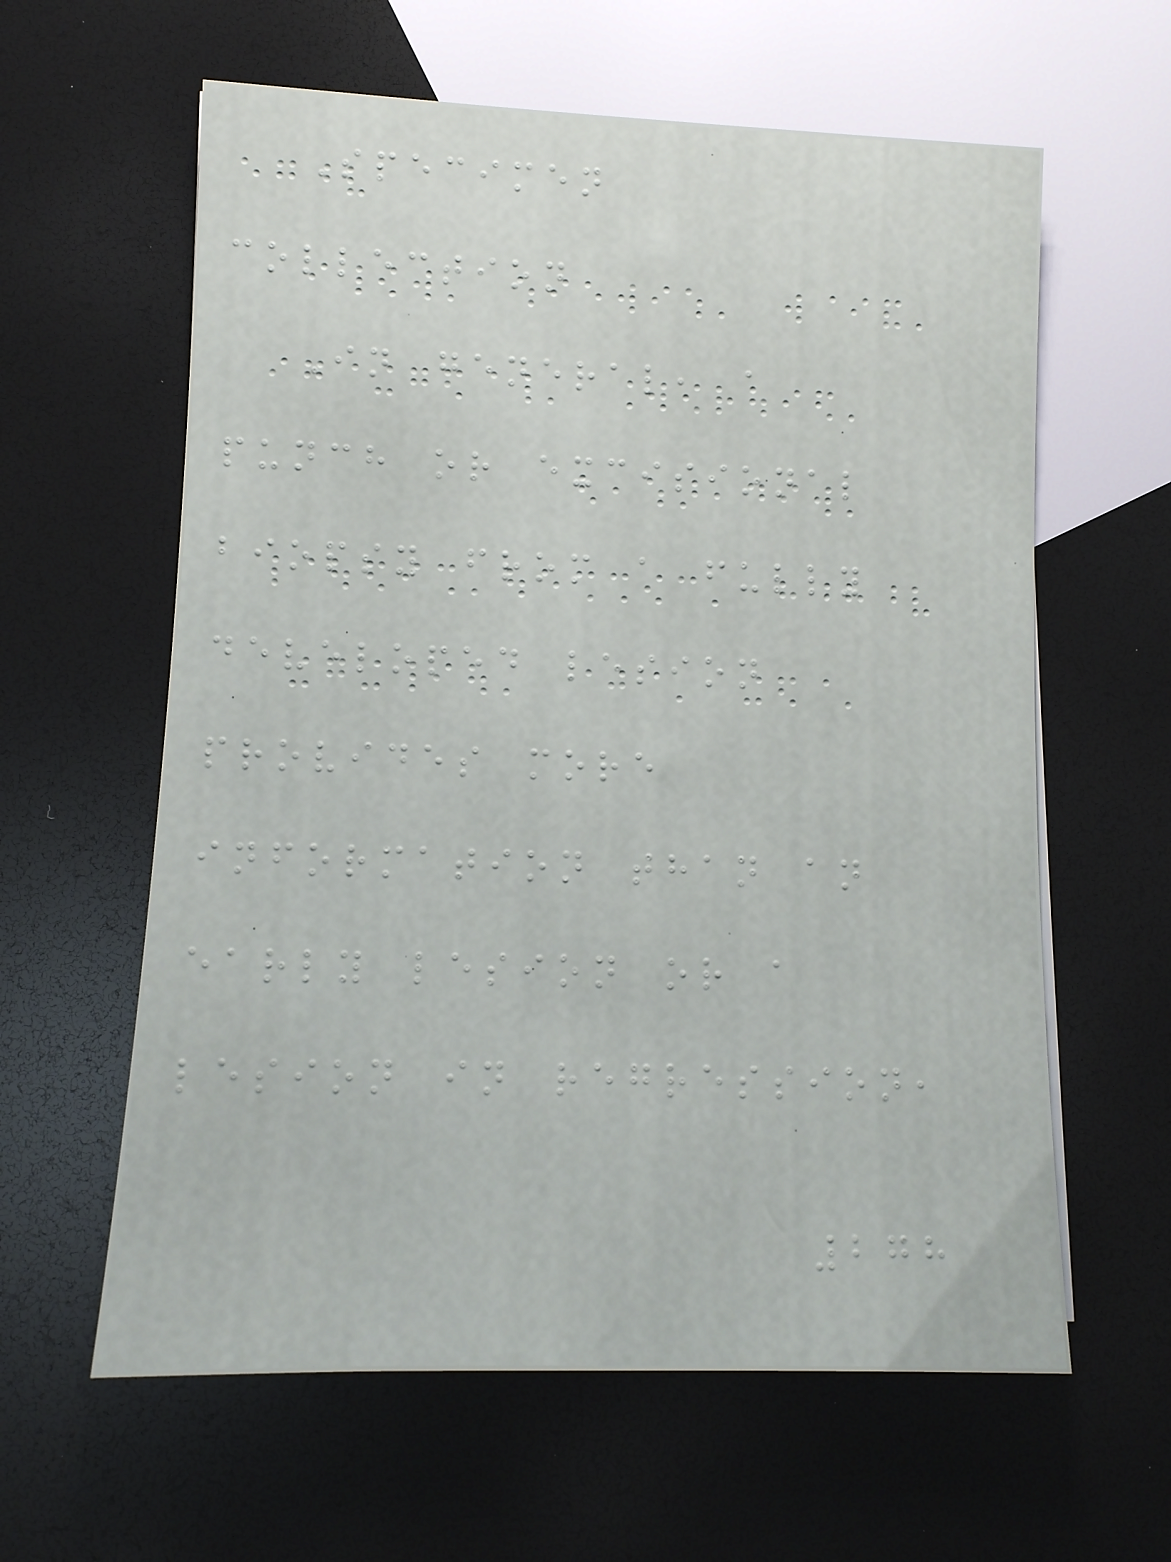Specimen
collection
In general, a
punch or excisional
biopsy from a fully
developed lesion
provides more
information than an
early lesion or a
lesion in regression,
278
